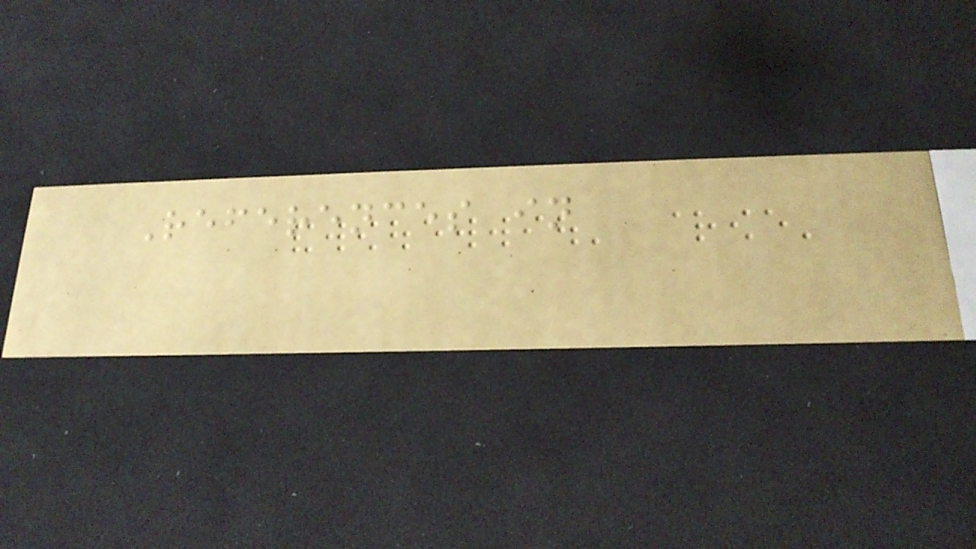References in
